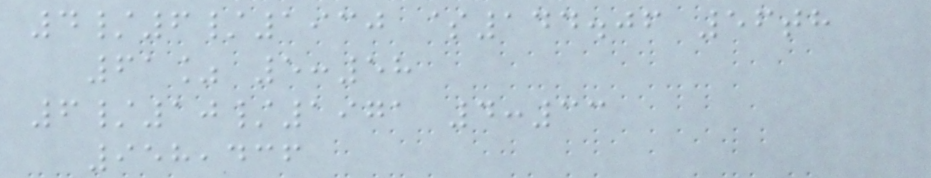4/6/1930 $144.06 56th
61% 5:58
6/10/1971 4:33
958,436
